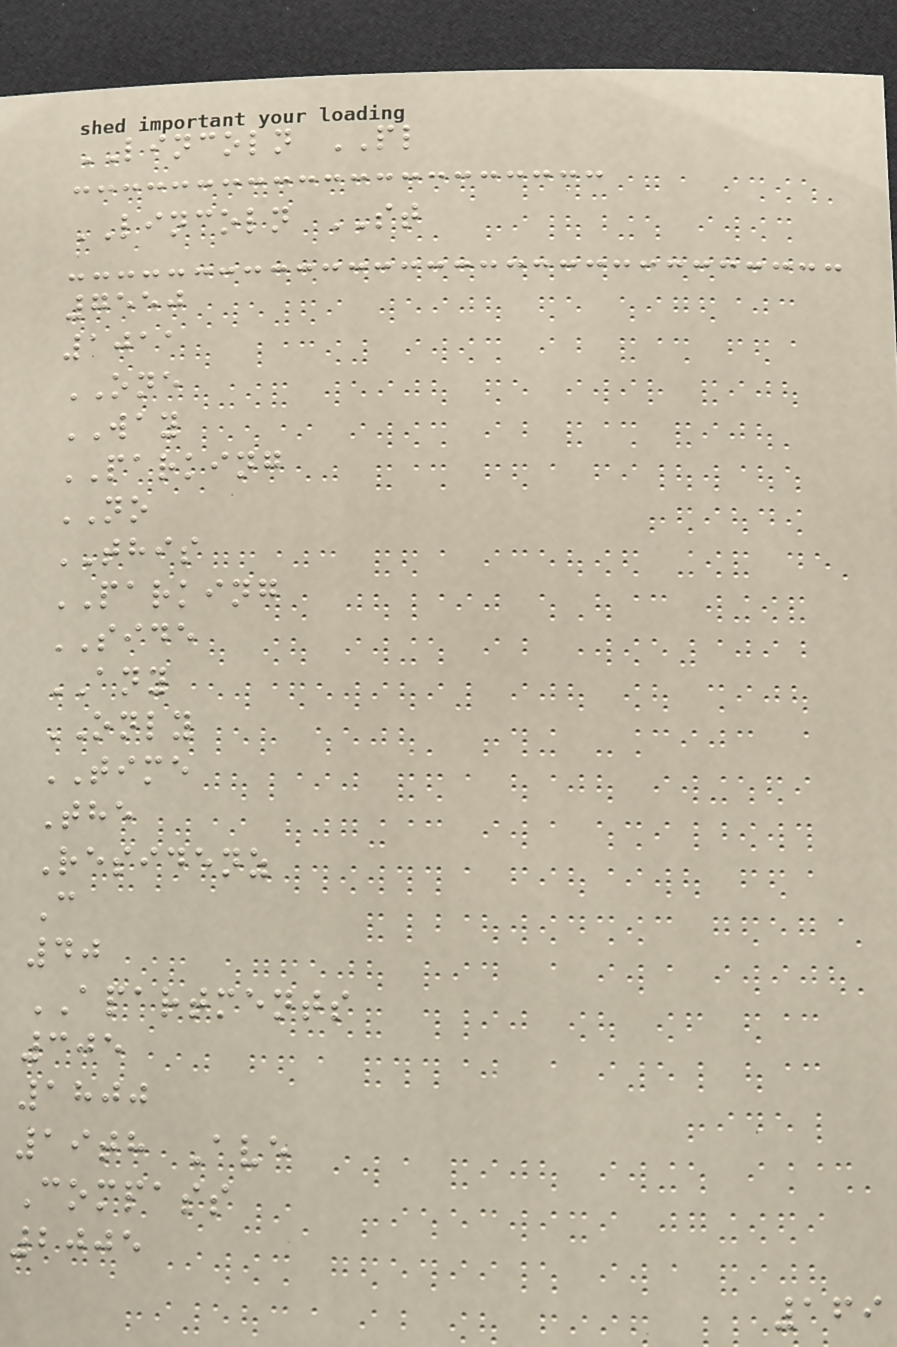LINCOLN PL
LINCOLN ST
7550
1011
ONE
WAY
PARKING
NO
THIS
PARKING
SIDE
ANY
ONLY
TIME
The
Residenz
C
40
APARTMENTS
305
1800
19th Ave
Compass
2005
169
